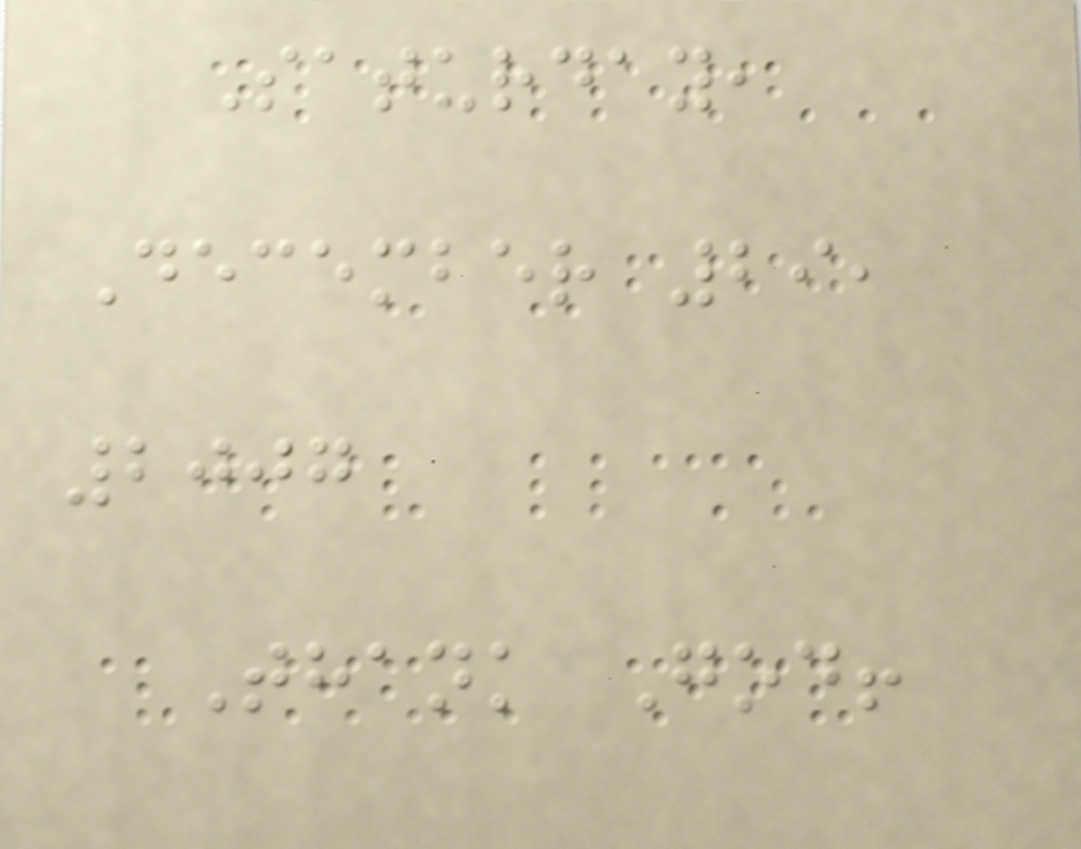Saturday,
December 29,
2007
Thank God!
